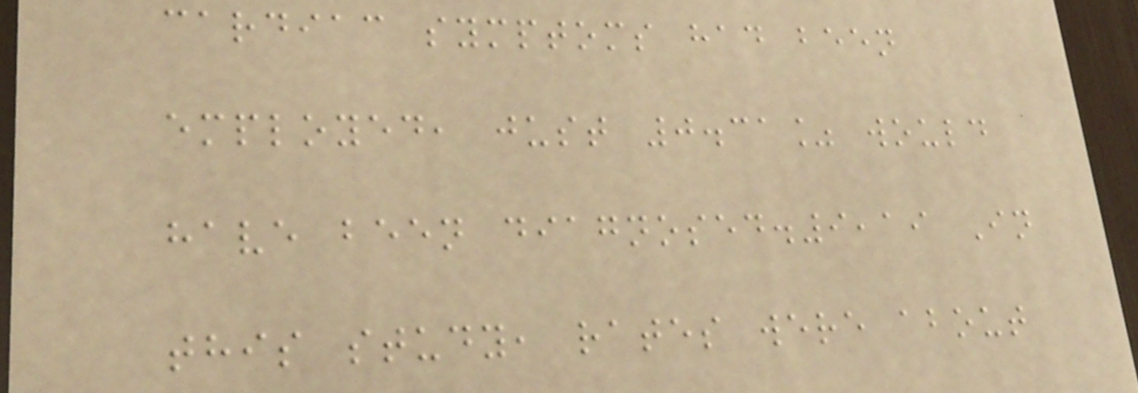cardiac symptoms had been
employed, just 0.31% would
have been diagnosed.9,19 In
this study, rates were about
